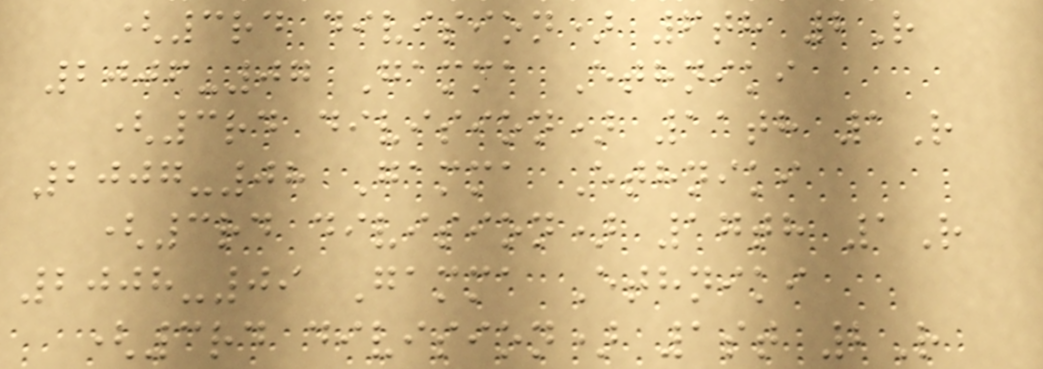(3rd division) 6th 2R
2006-07 Gamma Ethniki
(3rd division) 11th 1R
2007-08 Gamma Ethniki
(3rd division) 17th 1R
2008-09 Gamma Ethniki
(3rd division) 1st 2R
